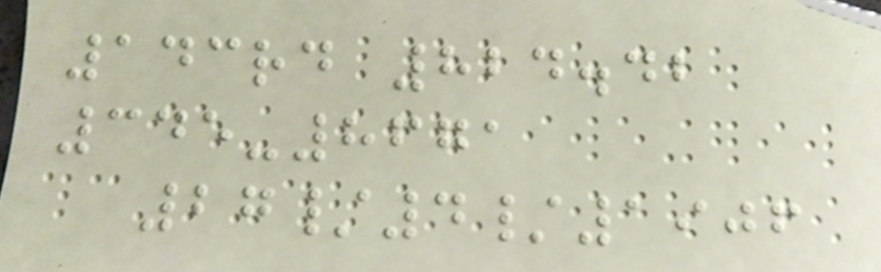143rd 824.42
345-8671
27/4/1906
